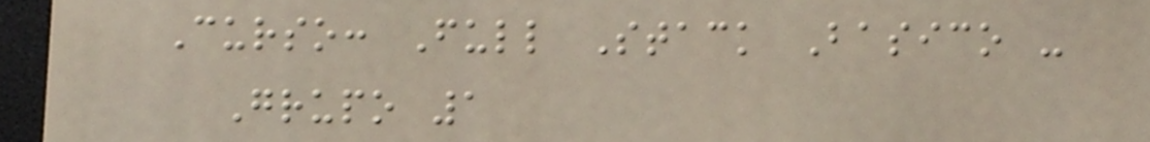Curso: Full Stack Basico -
Grupo 1
